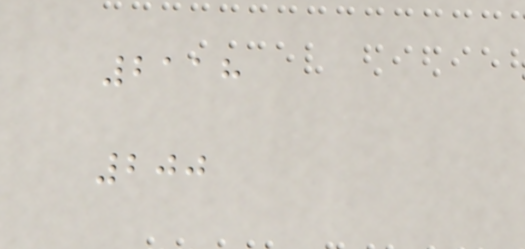2118
200
